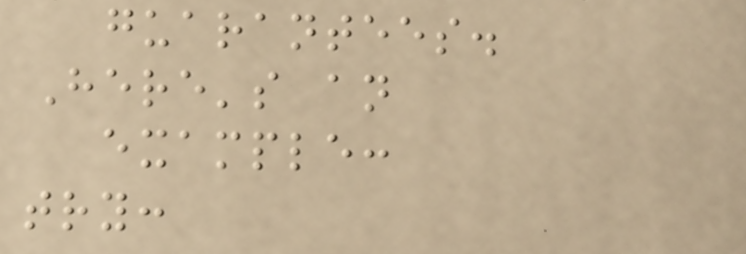guarantees.
Here's an
example:
try:
